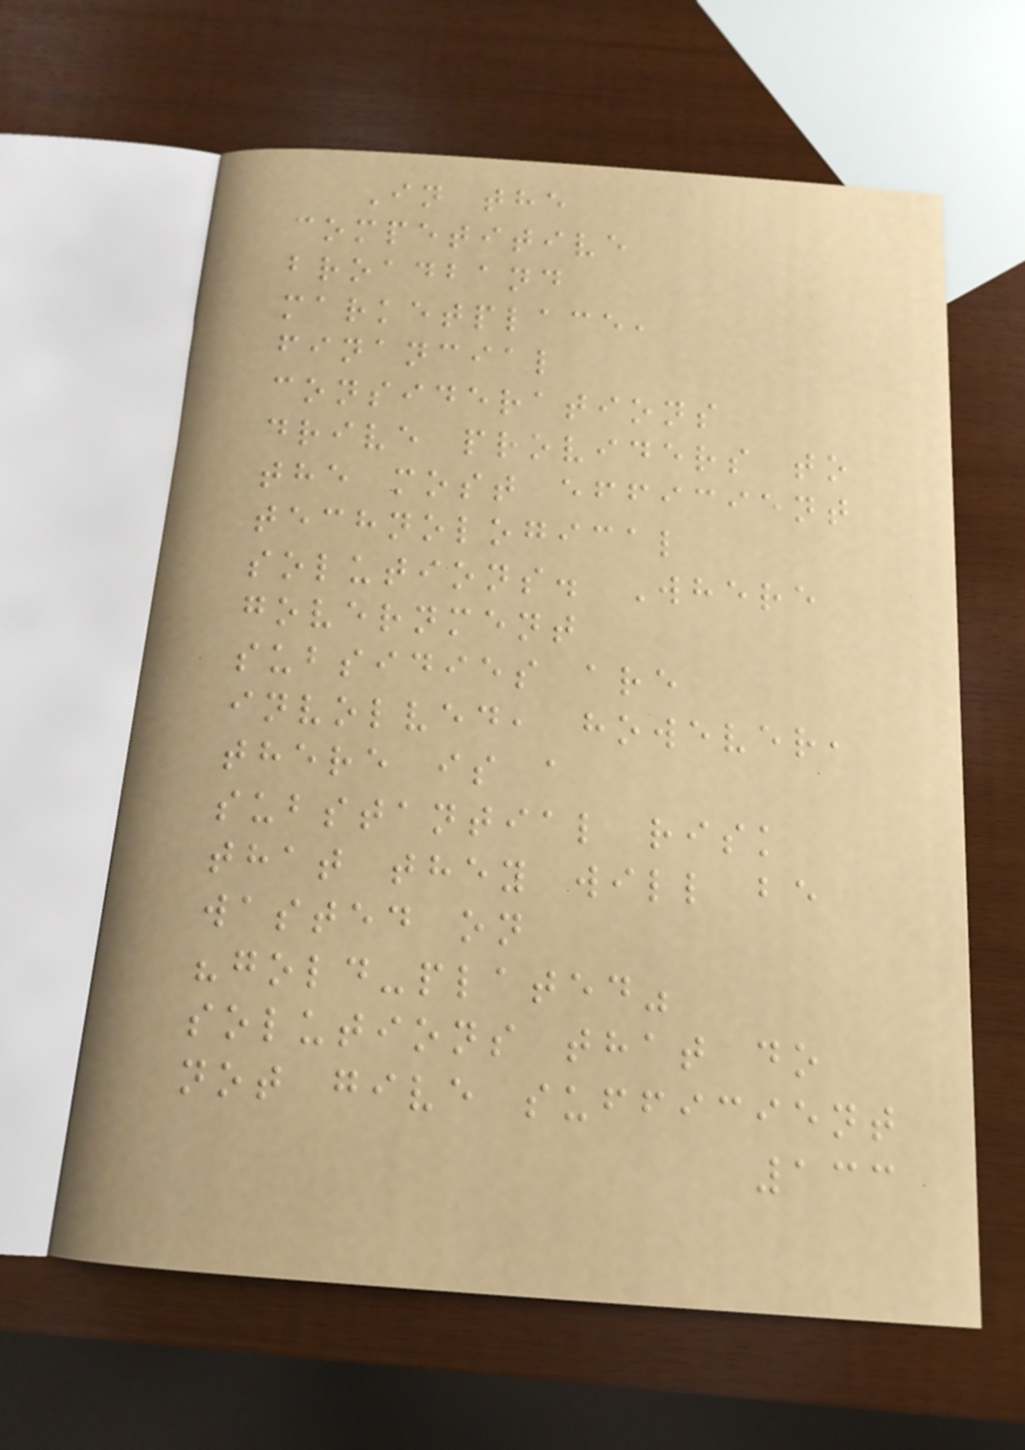In the
competitive
broadband
marketplace,
financial
considerations
drive providers to
the most efficient
technological
solutions. Where
government
subsidies are
involved, however,
there is a
substantial risk
that they will be
wasted on
"gold-plated"
solutions that do
not give sufficient
133
